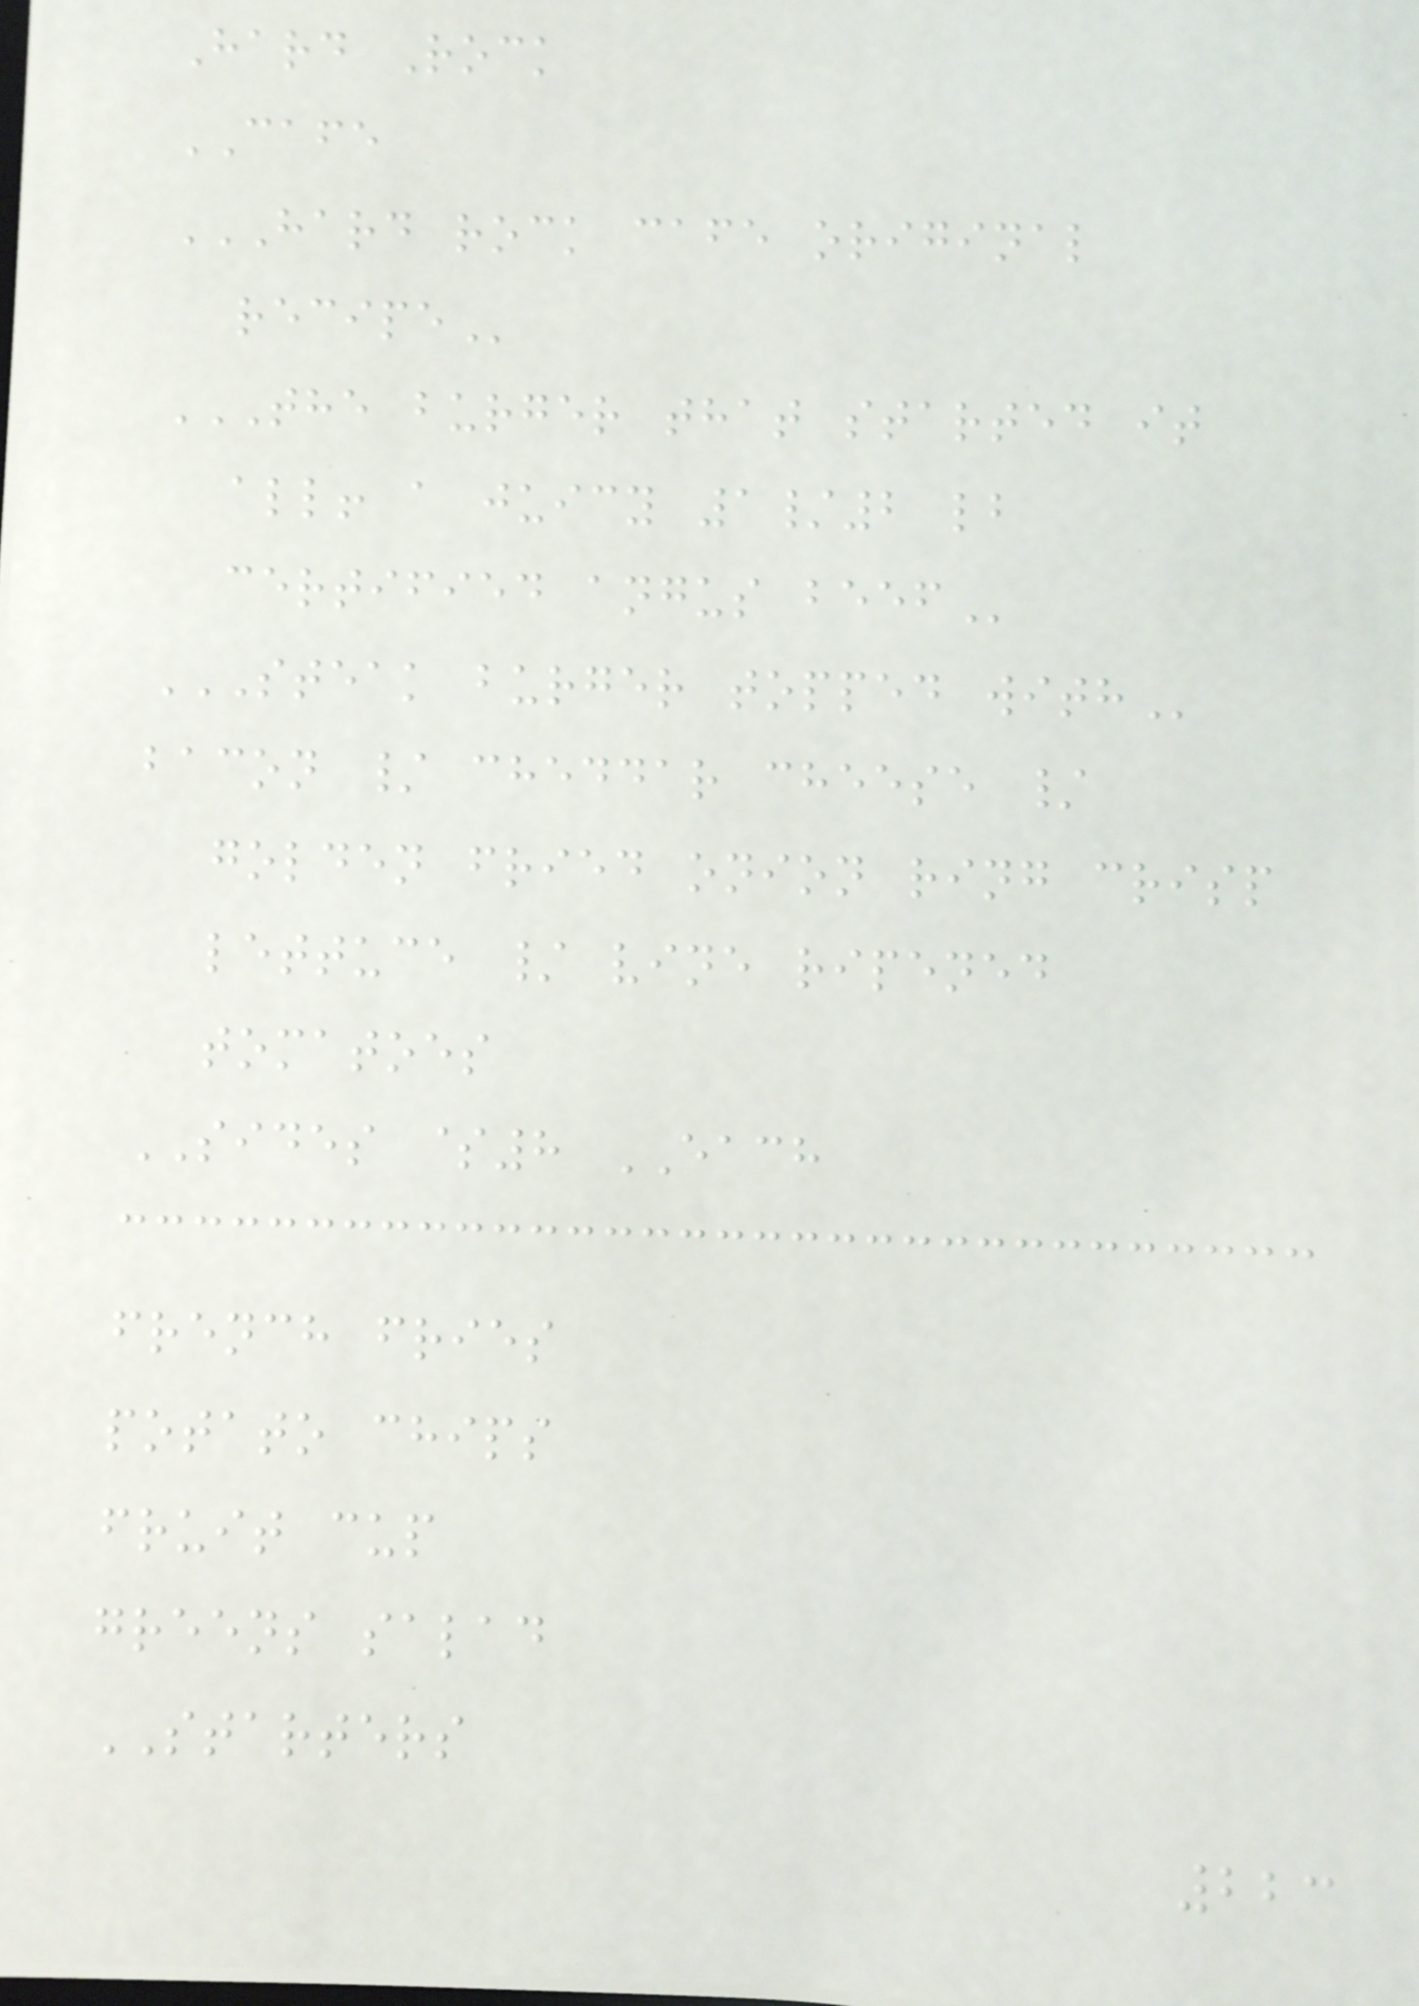Hard Rock
CAFE
HARD ROCK CAFE ORIGINAL
RECIPE
THE BURGER THAT STARTED IT
ALL! A JUICY 1/2 LB
CERTIFIED ANGUS BEEF
STEAK BURGER TOPPED WITH
bacon / cheddar cheese /
golden fried onion ring crisp
lettuce / vine ripened
tomatoes
SIDES $8 EACH
french fries
potato chips
fruit cup
greens salad
STARTERS
223
